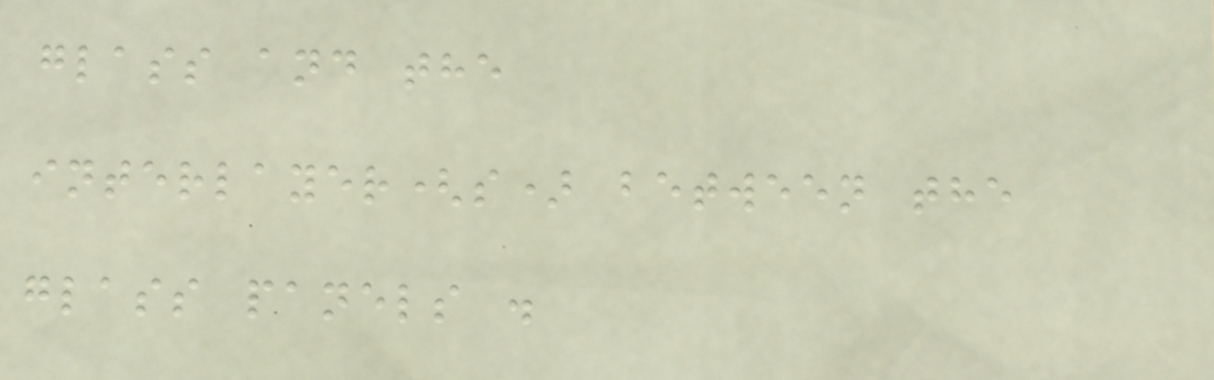glass and the
interlayer(s) between the
glass panels .
